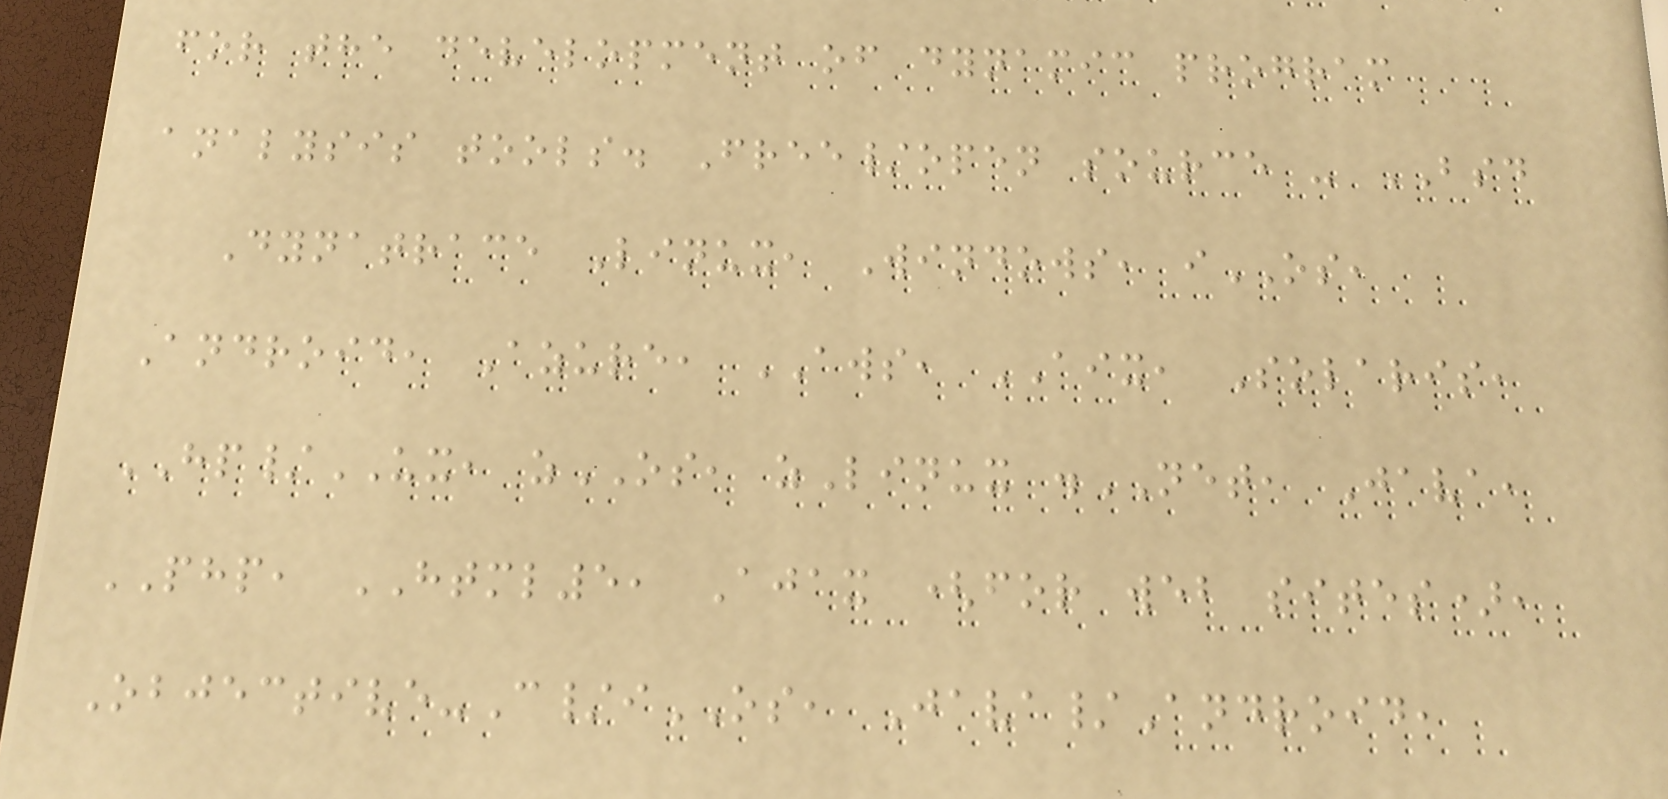for the development of dynamic program
analysis tools. Free/open source - BSD
Dynatrace Linux, Windows, iOS,
Android, Azure, AWS, AIX, Solaris,
HP/UX, zOS, zLinux .NET, Java,
PHP, HTML5, Ajax (for web sites),
Objective-C/iOS, Java/Android,
